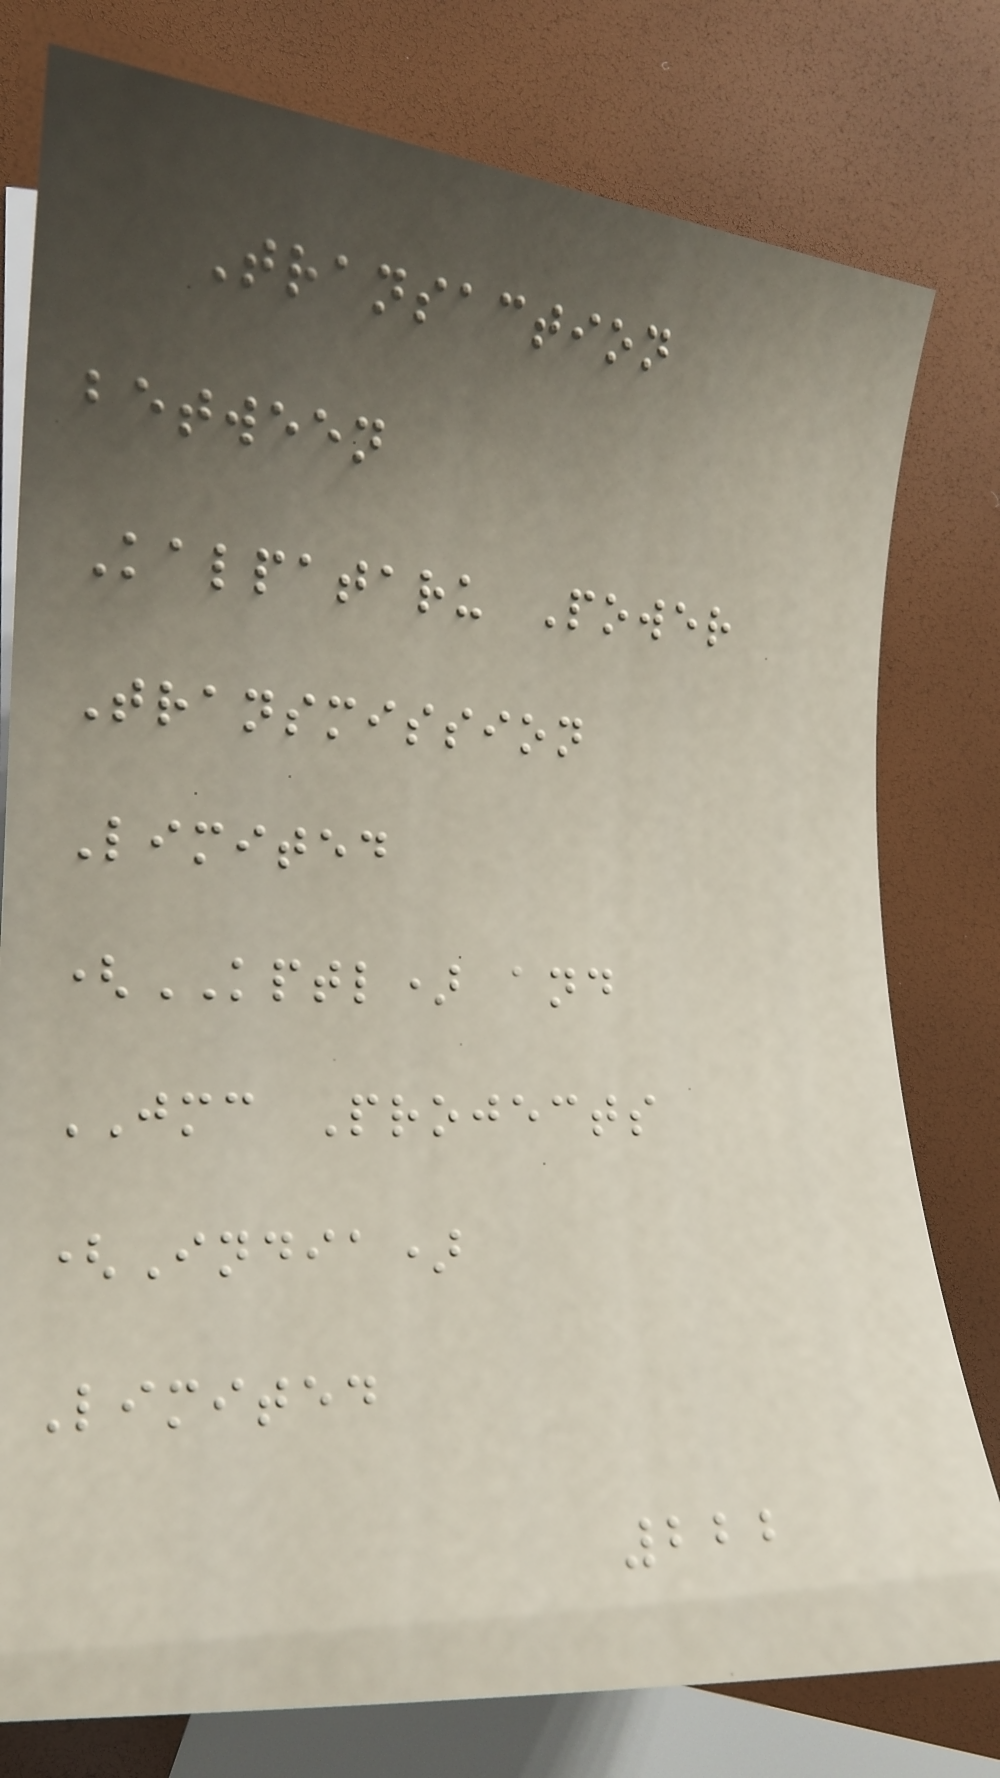Transaction
between
Kalpataru Power
Transmission
Limited
(KPTL) and
JMC Projects
(India)
Limited
222
